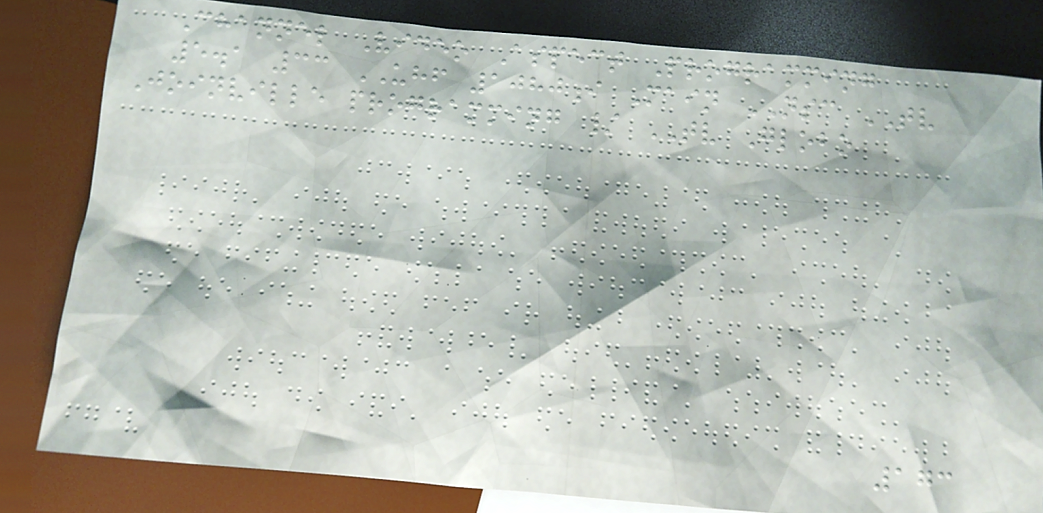Channel Video Aspect Programming
5.1 33 UHF 1080i Main NSC TV
Joinville programming / TV Globo
173
